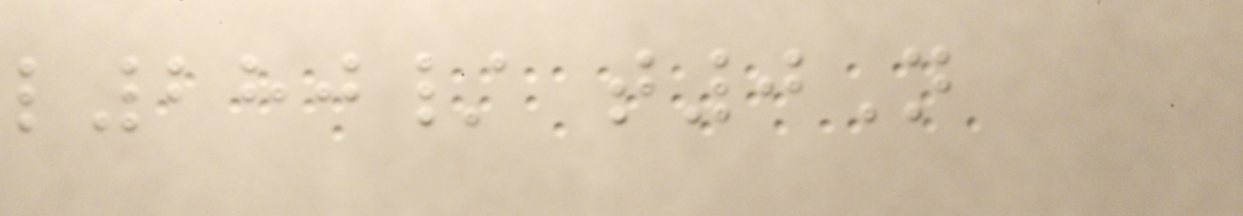l280/ t0N
